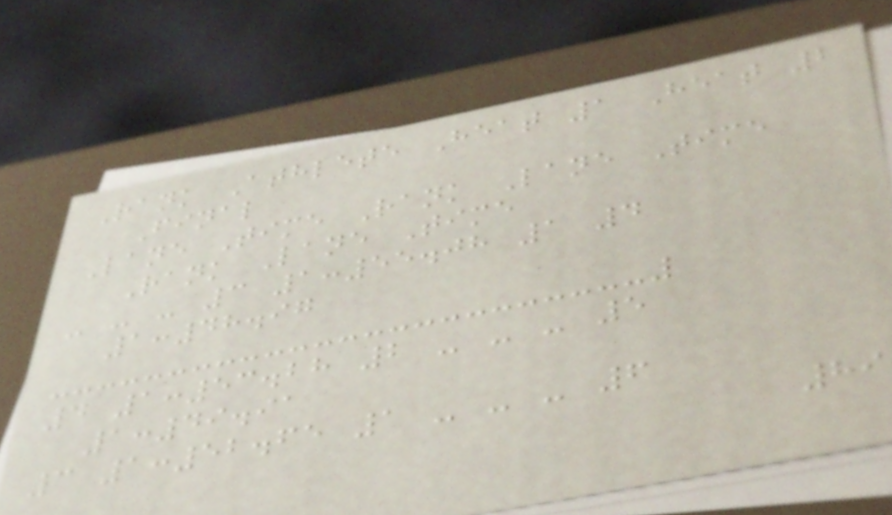Rank Athlete Heat 1 Heat 2
Final
Lane Time Rank Lane Time
Rank Lane Time
- - - 3 1:55.08 1 4
1:48.97
4 1:53.28 2 - - - 5
1:49.91
3 1:52.65 1 - - - 6
89
